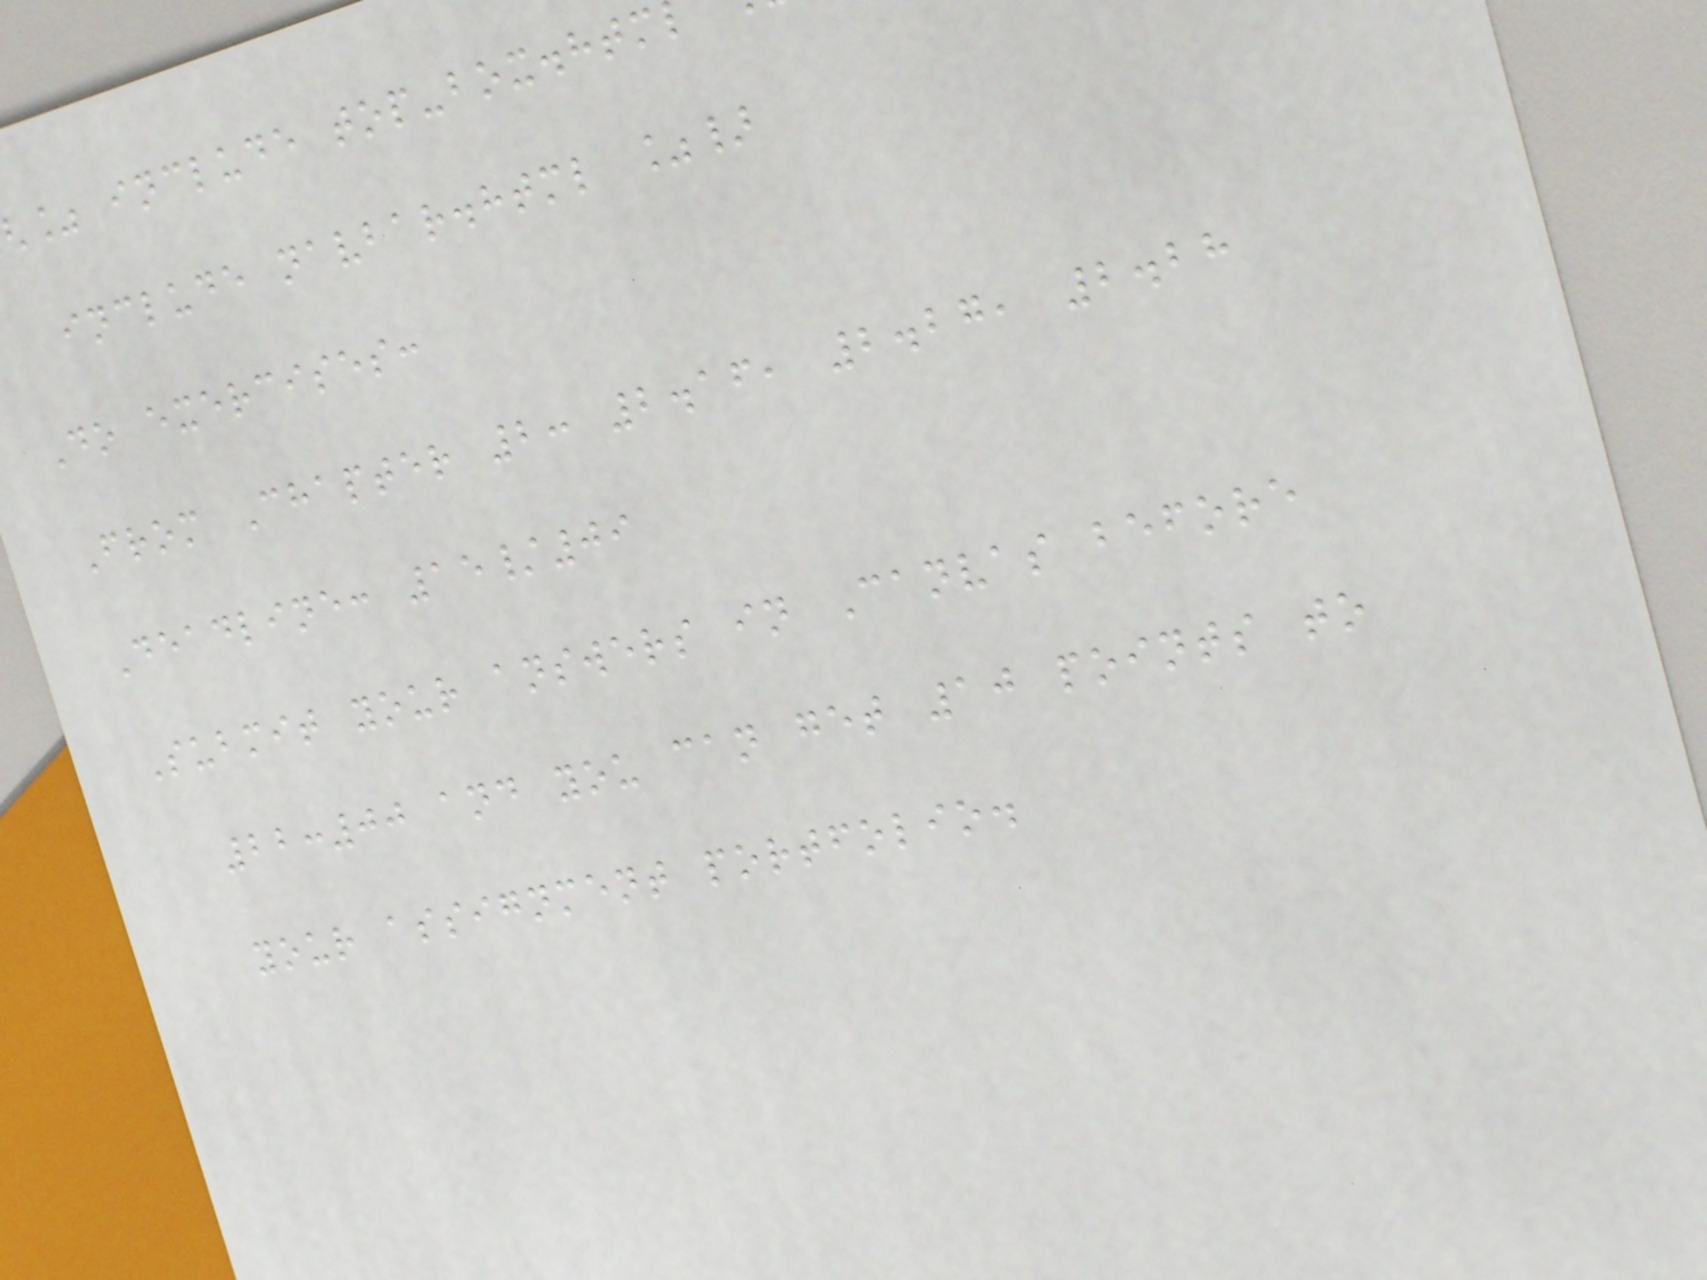% include top-box.htm
include navbar.html %}
Do exercises:
From Chapter 2: 2.16, 2.27, 2.28
Deadline: 15/09
Submit your answers in Canvas before
22:00 and you can get 10 points to
your assignment portfolio.
